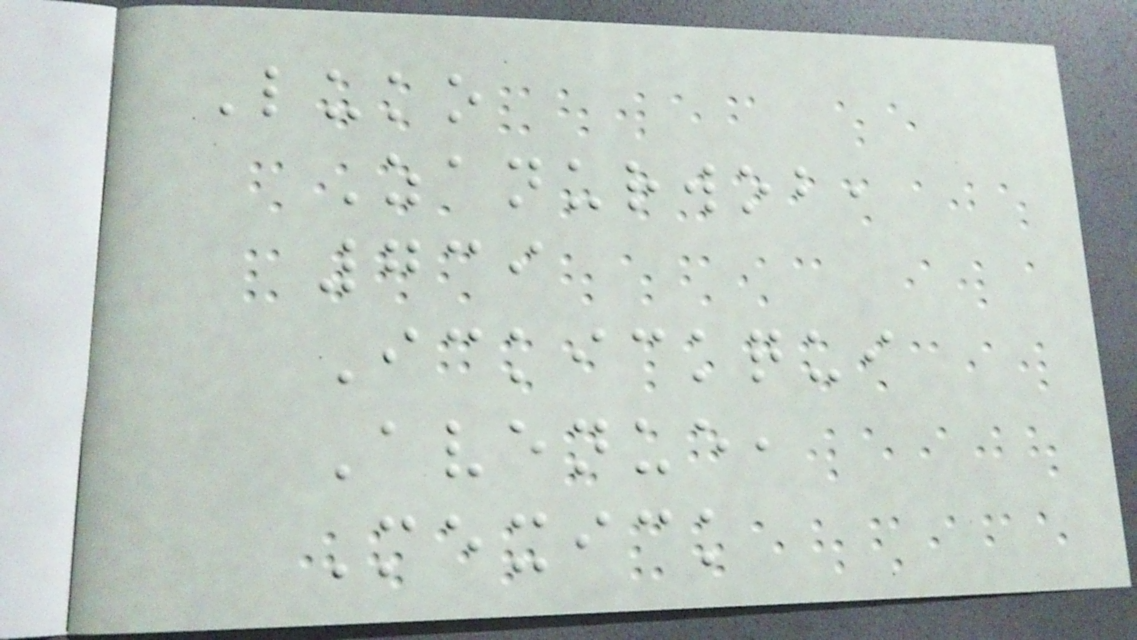Luko
Zanurwob,
739
Ickickqui
Avenue,
Mexick
